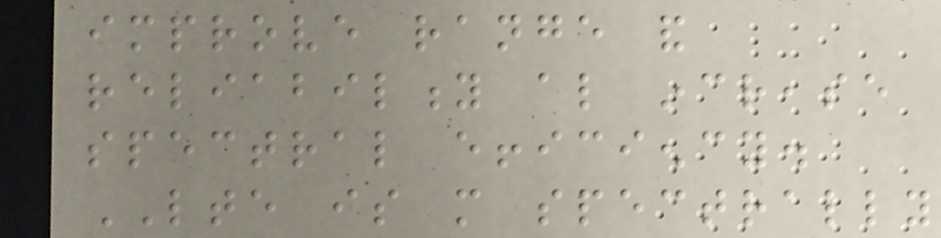improve range and
reliability also increase
spectral efficiency.
LTE is more spectrally
